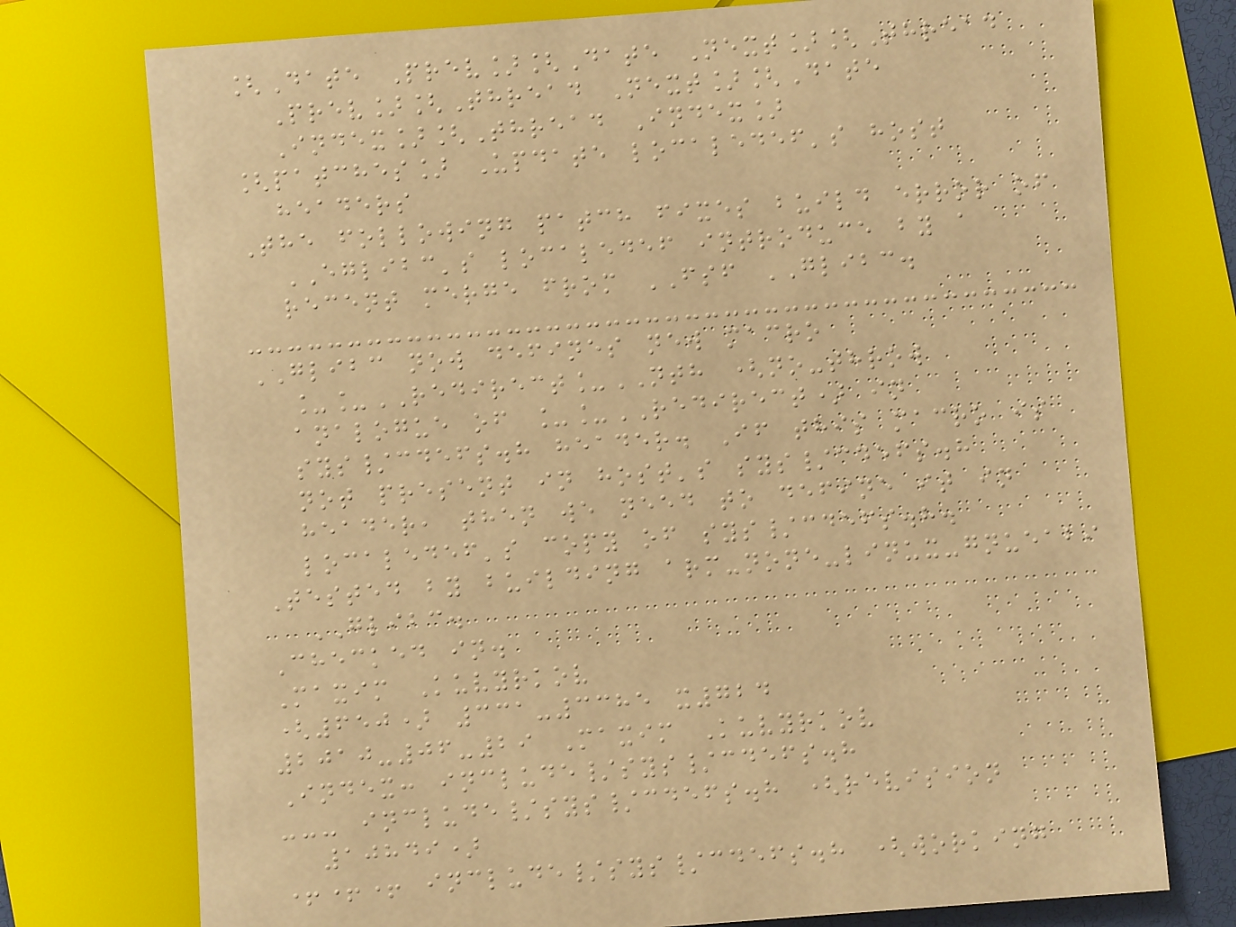[Date Prev][Date Next][Thread
Prev][Thread Next][Date
Index][Thread Index]
[patches] Update localedef's host
headers
The following patch fixes build error of
EGLIBC's localedef introduce by a
recent merge from FSF GLIBC.
GLIBC now defines new macro
__REDIRECT_NTH (no-throw
analogue of __REDIRECT) in
sys/cdefs.h header. If this macro is
not present in host's sys/cdefs.h
header, then we need to define it in
localedef's copy of sys/cdefs.h.
Tested by building arm-none-linux-gnueabi
GLIBC.
Checked in.
Maxim Kuvyrkov
(650) 331-3385 x724
2010-06-29 Maxim Kuvyrkov
Index: include/sys/cdefs.h
--- include/sys/cdefs.h (revision
10849)
+++ include/sys/cdefs.h (working
